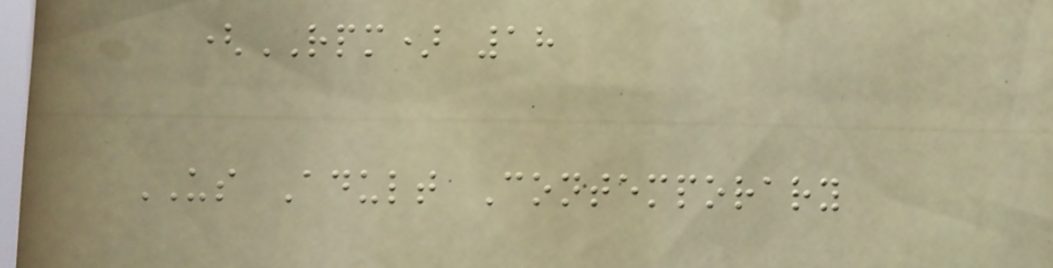(RPM) 18
US Adult Contemporary
